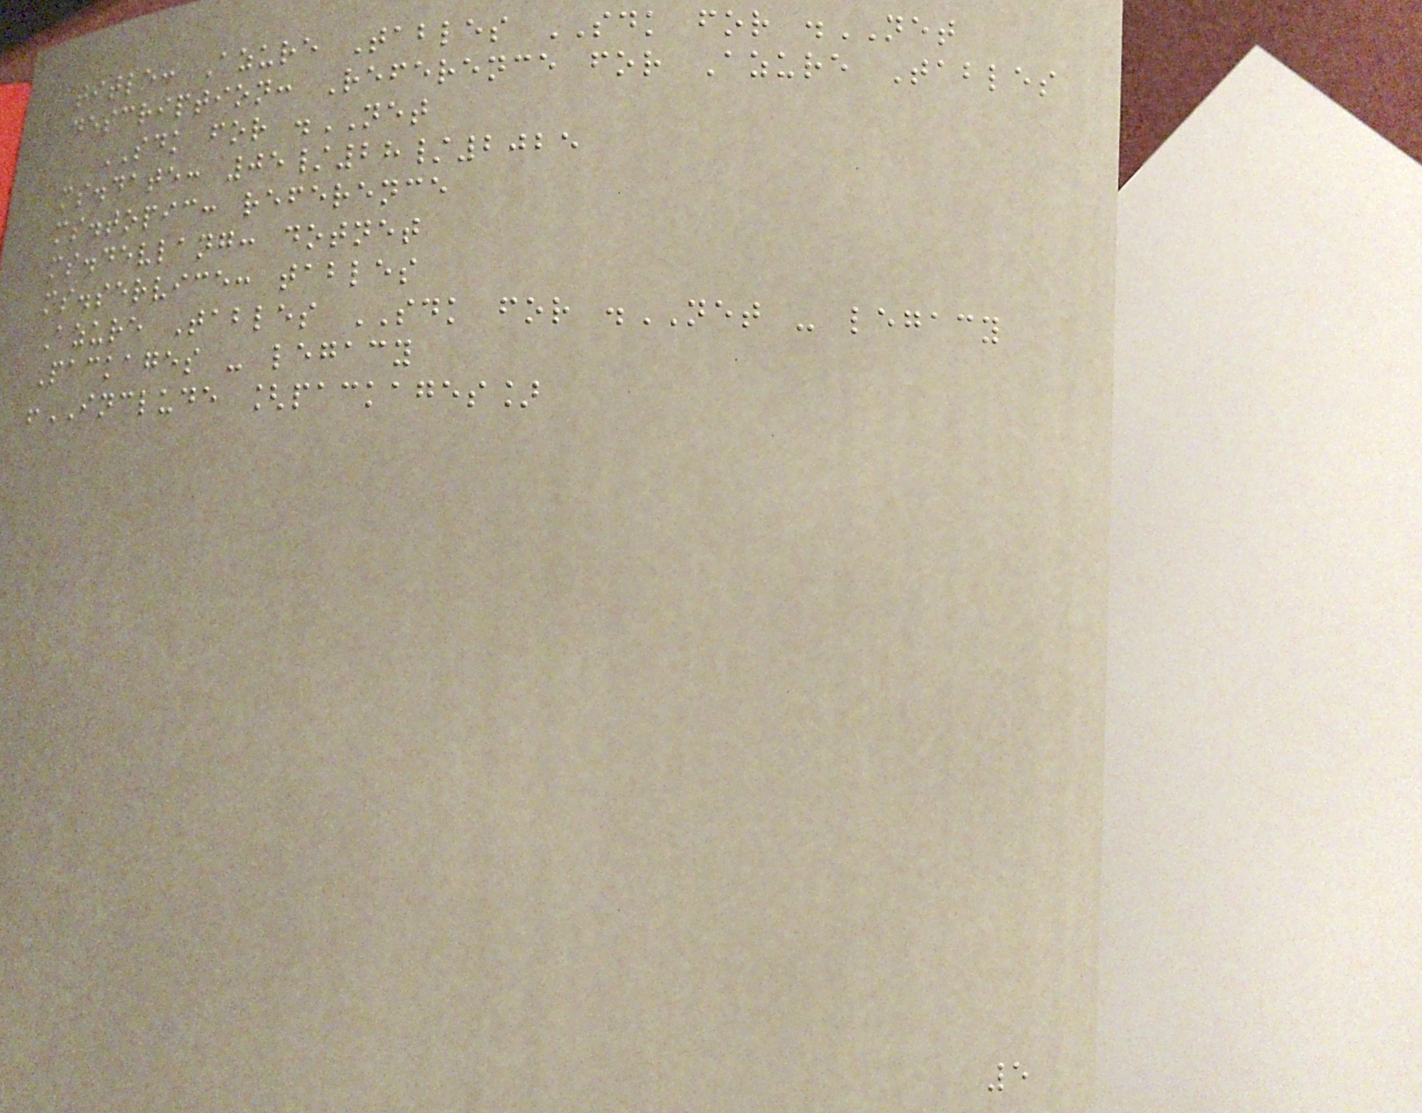title: Azure Tables SDK for .NET
description: Reference for Azure Tables
SDK for .NET
ms.date: 05/28/2025
ms.topic: reference
ms.devlang: dotnet
ms.service: tables
Azure Tables SDK for .NET - legacy
Packages - legacy
!INCLUDE [packages]
5
